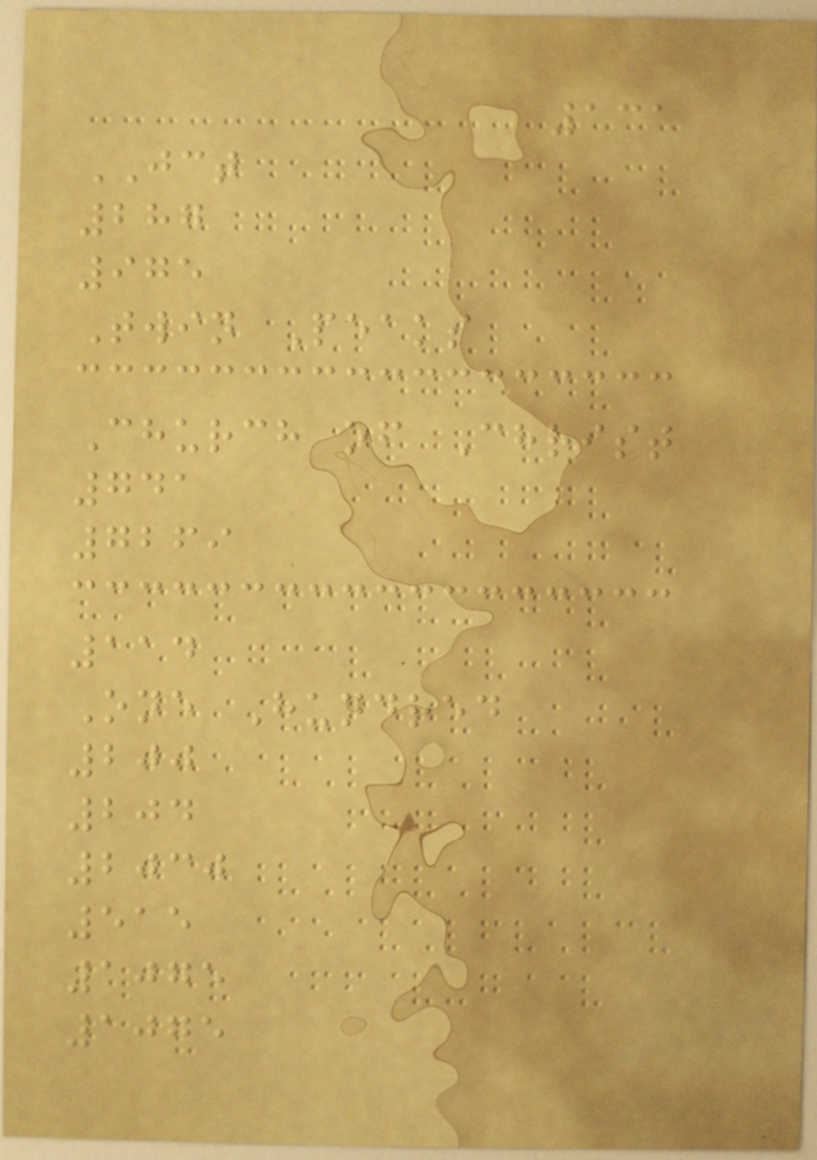131
JCT
287
975
Twin Peaks
Church of Christ
741
7269
114
One Hundred
200
204
2030
515
1075
1075
